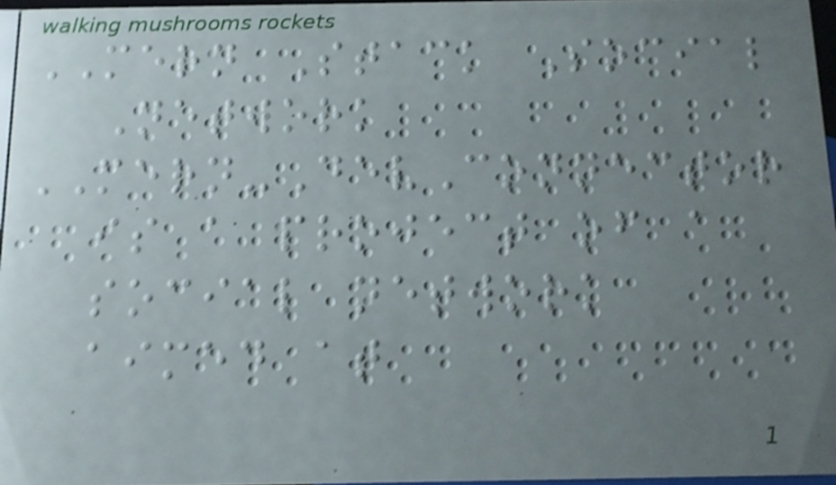MERN Stack Social
Network
MERN-DevConnector
is a project of a
social network
aimed at
